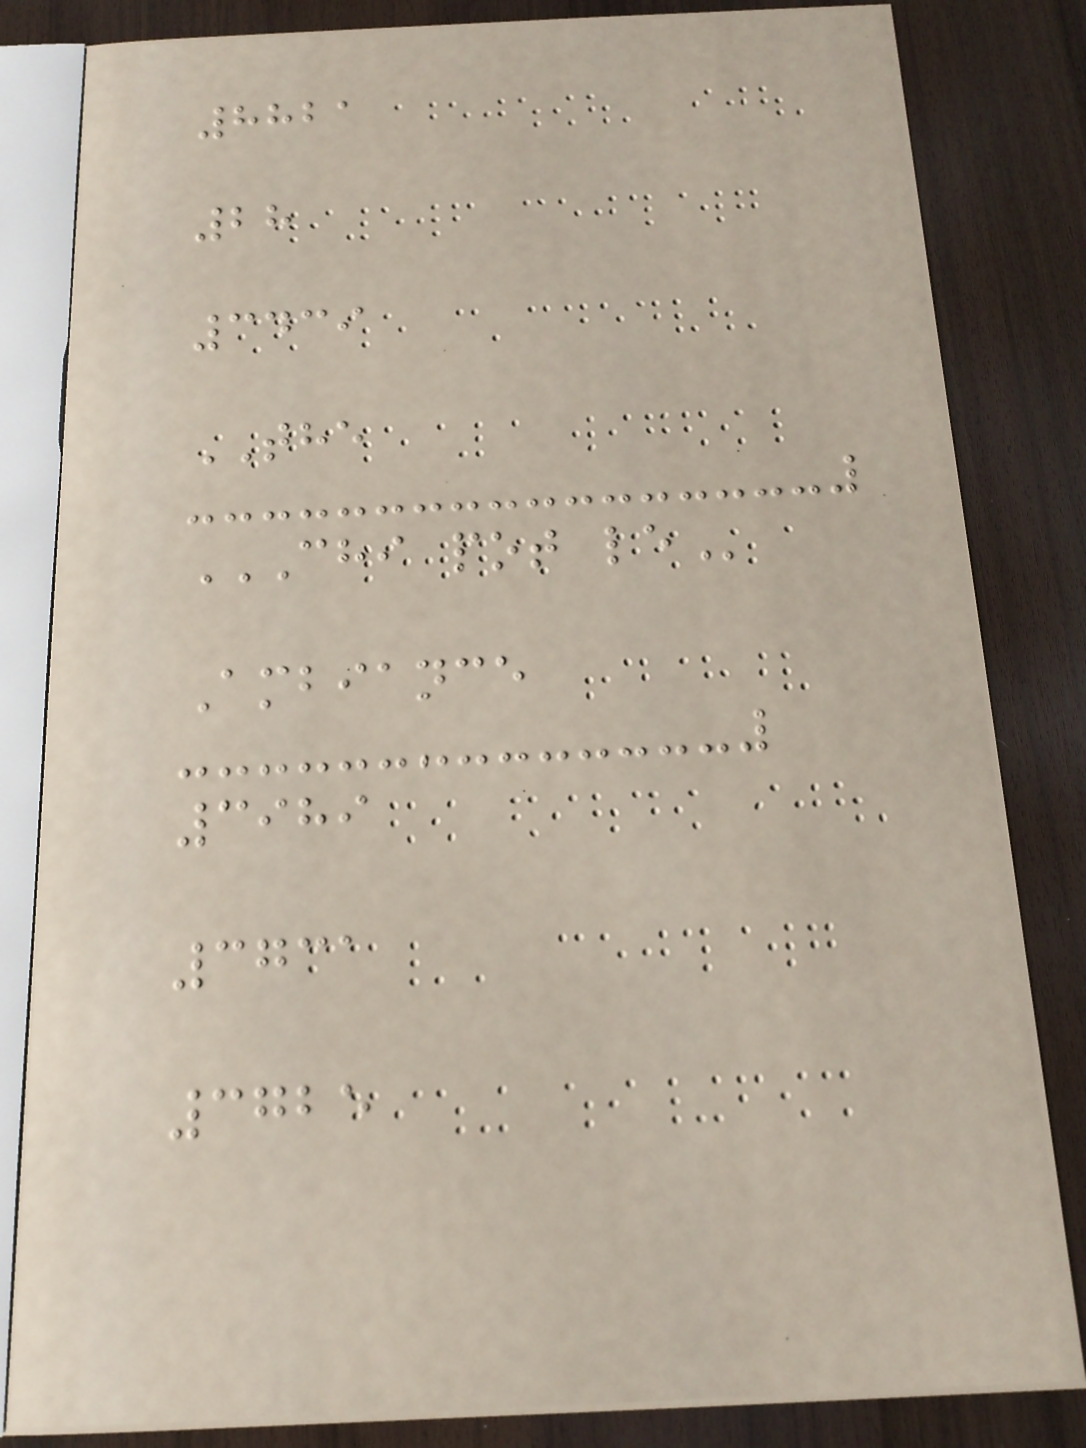8821
28
3439
THE
CHI POT LE
Ambiance
3989
3731
3725
